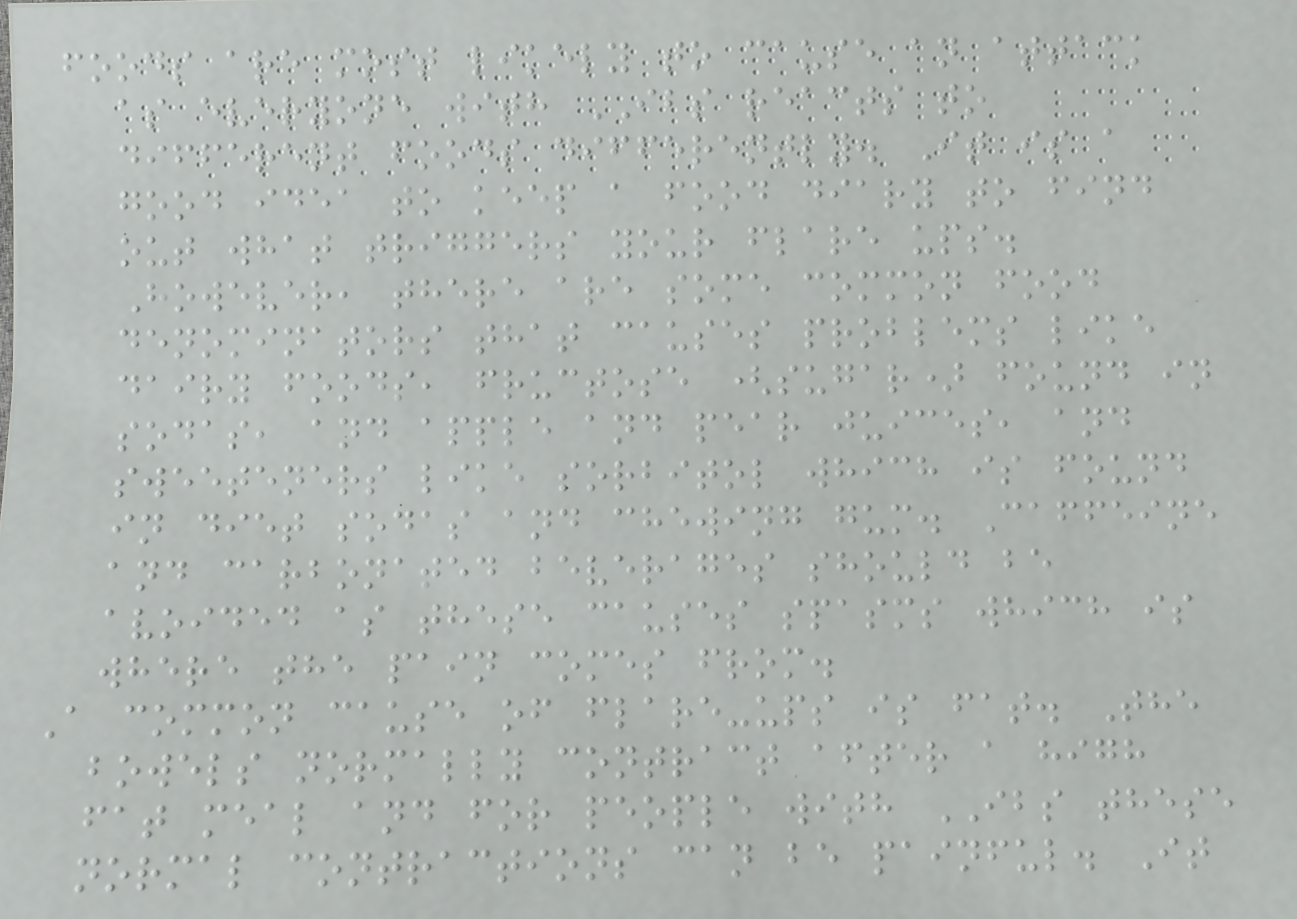foods are most likely to cause an attack
as everyone with IBS reacts to
different foods differently. It is a
good idea to keep a food diary to find
out what triggers your flare ups.
However, there are some common food
denominators that causes problems like
dairy foods, fructose (sugar) found in
sodas, and apple and pear juices, and
sweeteners like sorbitol which is found
in diet sodas and chewing gum. Caffeine
and carbonated beverages should be
avoided as these causes spasms which is
where the pain comes from.
A common cause of flare-ups is fat. The
bowels normally contract after a high
fat meal and for people with IBS these
normal contractions can be painful. It
